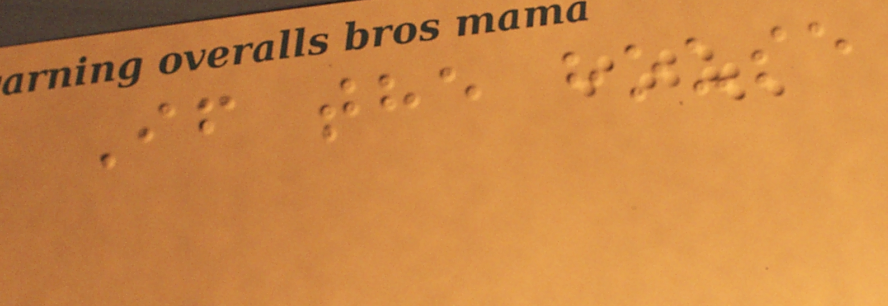If the house
